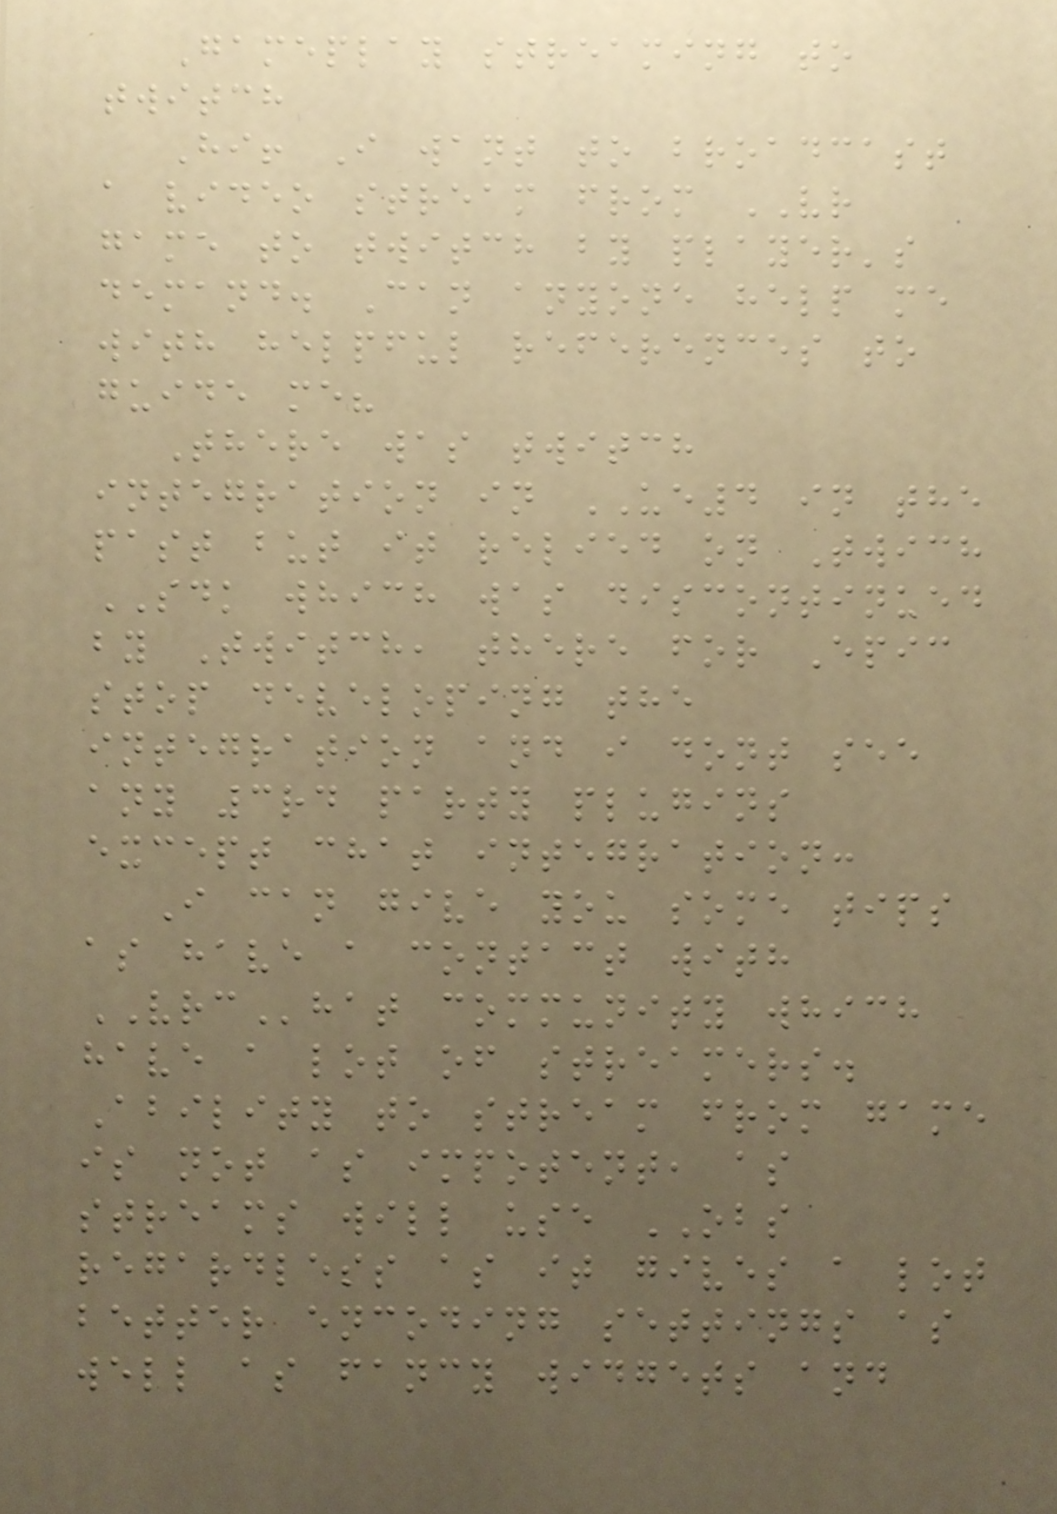Gameplay streaming to
twitch
Hi! I want to broadcast
a video stream from VR
game to twitch by player's
demand. Can anyone help me
with helpful references to
guide me?
There was twitch
integration in UE4 in the
past but it relied on Twich
SDK which was discontinued
by Twitch, there for Epic
stop developing the
integration and i dont see
any 3rd party plugins
except chat integration:
I can give you some tips
as have a contact with
VRChat community which
have a lot of streamers.
Ability to stream from game
is not as impotent, as
streams will use OBS
regardless as it gives a lot
better encoding settings as
well as fancy widgets and
